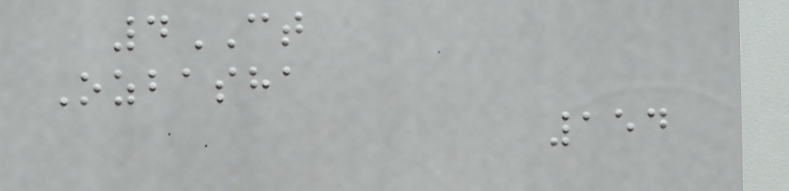4CT
Ozbasha
154
